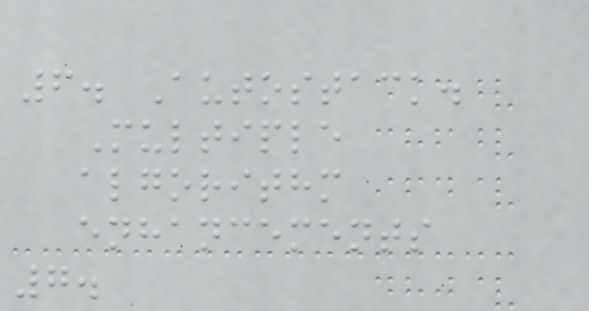6. Autostack.
Multiple
algorithm
enhancements
7.
